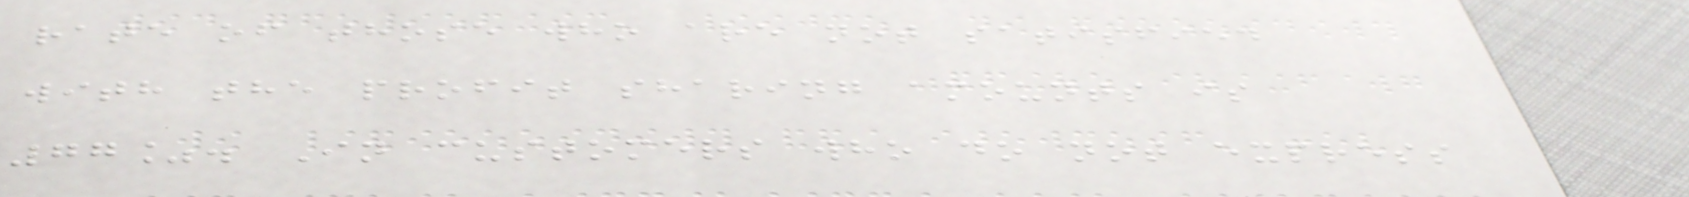rate of those who are not satisfied
with the profit sharing amounts is
77%. In customers who do not express
